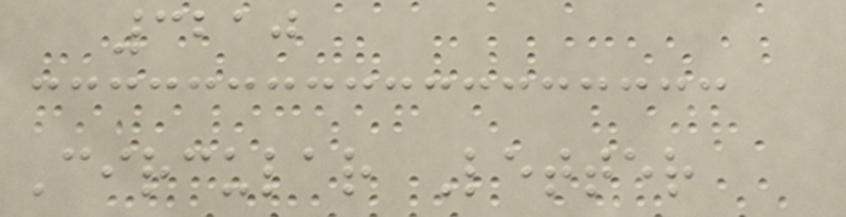3210
Circular Letter
